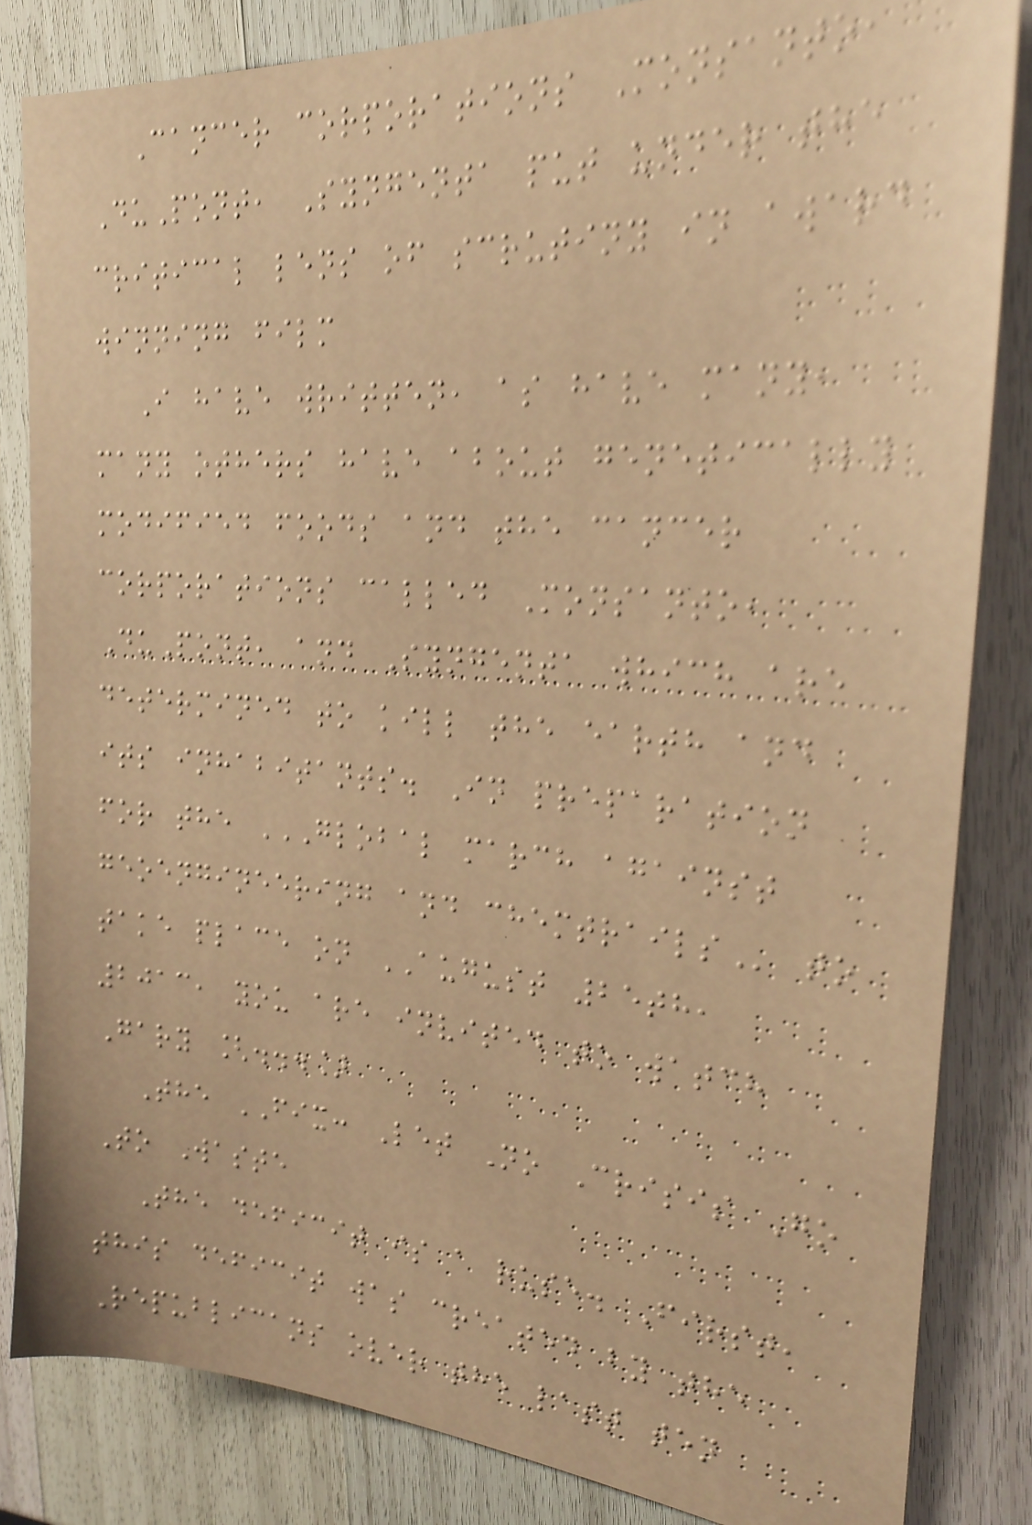Cancer corporations Monsanto,
DuPont, Syngenta put under the
critical lens of scrutiny in award
winning film
I have written, as have many,
many others have about genetically
modified foods and the cancer
corporations called Monsanto,
DuPont, and Syngenta which are
determined to kill the earth and
its inhabitants. In preparation
for the GLOBAL MARCH AGAINST
GEOENGINEERING AND CHEMTRAILS to
take place on AUGUST 25th,
2013, you are invited to watch
Gary [...]
The FIX: Let No Crisis Go
To Waste
The deficit is a ruse. First,
this deficit was created by the
Republicans over the last ten
